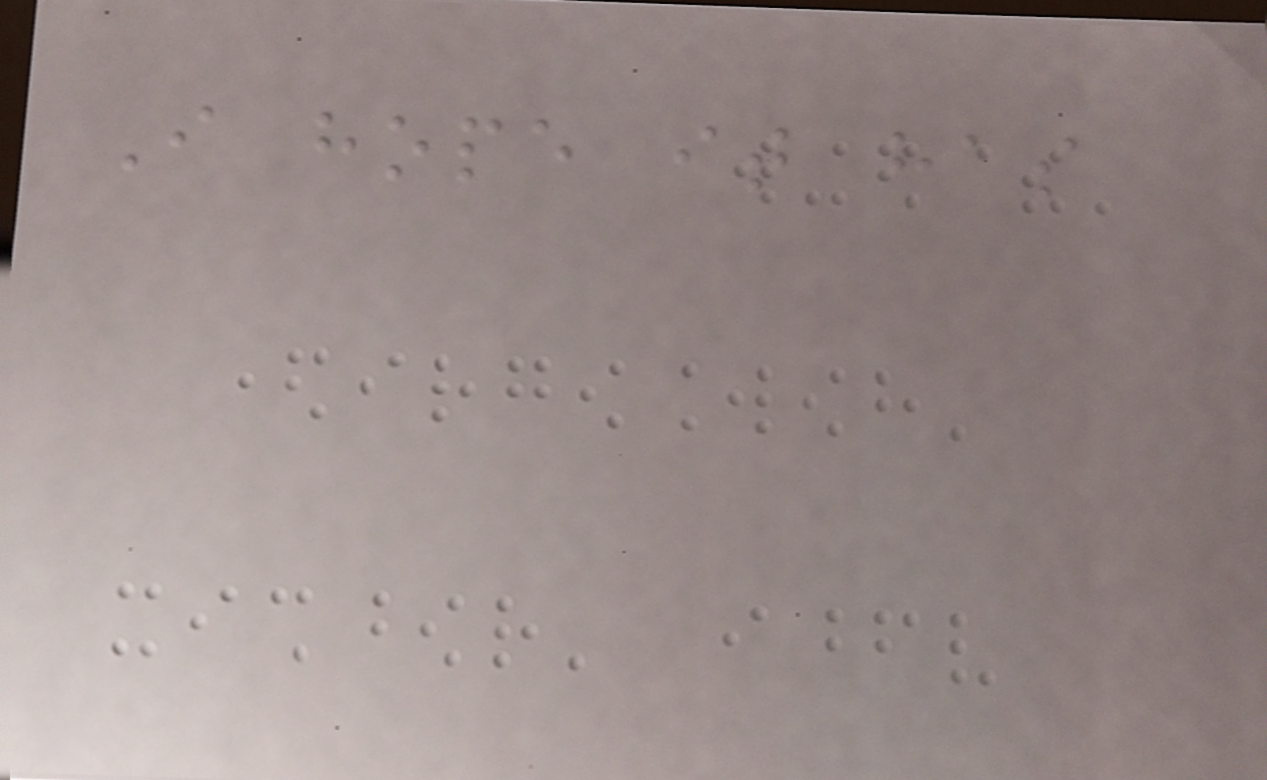I hope it has
